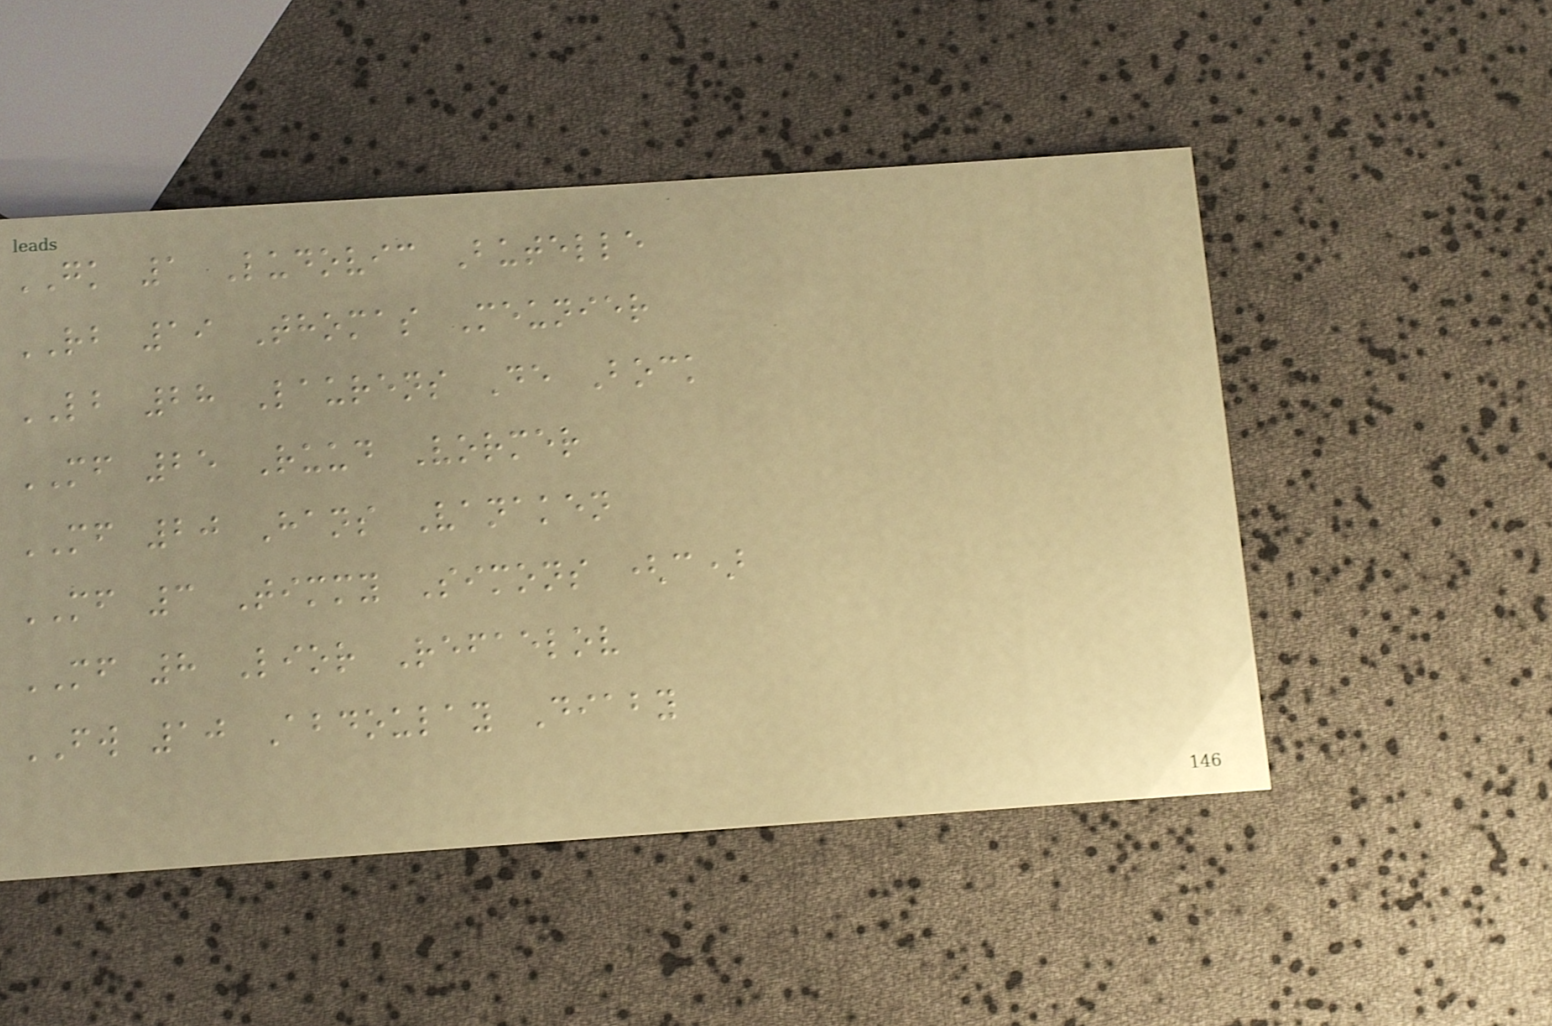GK 1 Ludovic Butelle
RB 19 Thomas Meunier
LB 28 Laurens De Bock
MF 25 Ruud Vormer
MF 20 Hans Vanaken
MF 3 Timmy Simons (c)
MF 8 Lior Refaelov
FW 10 Abdoulay Diaby
